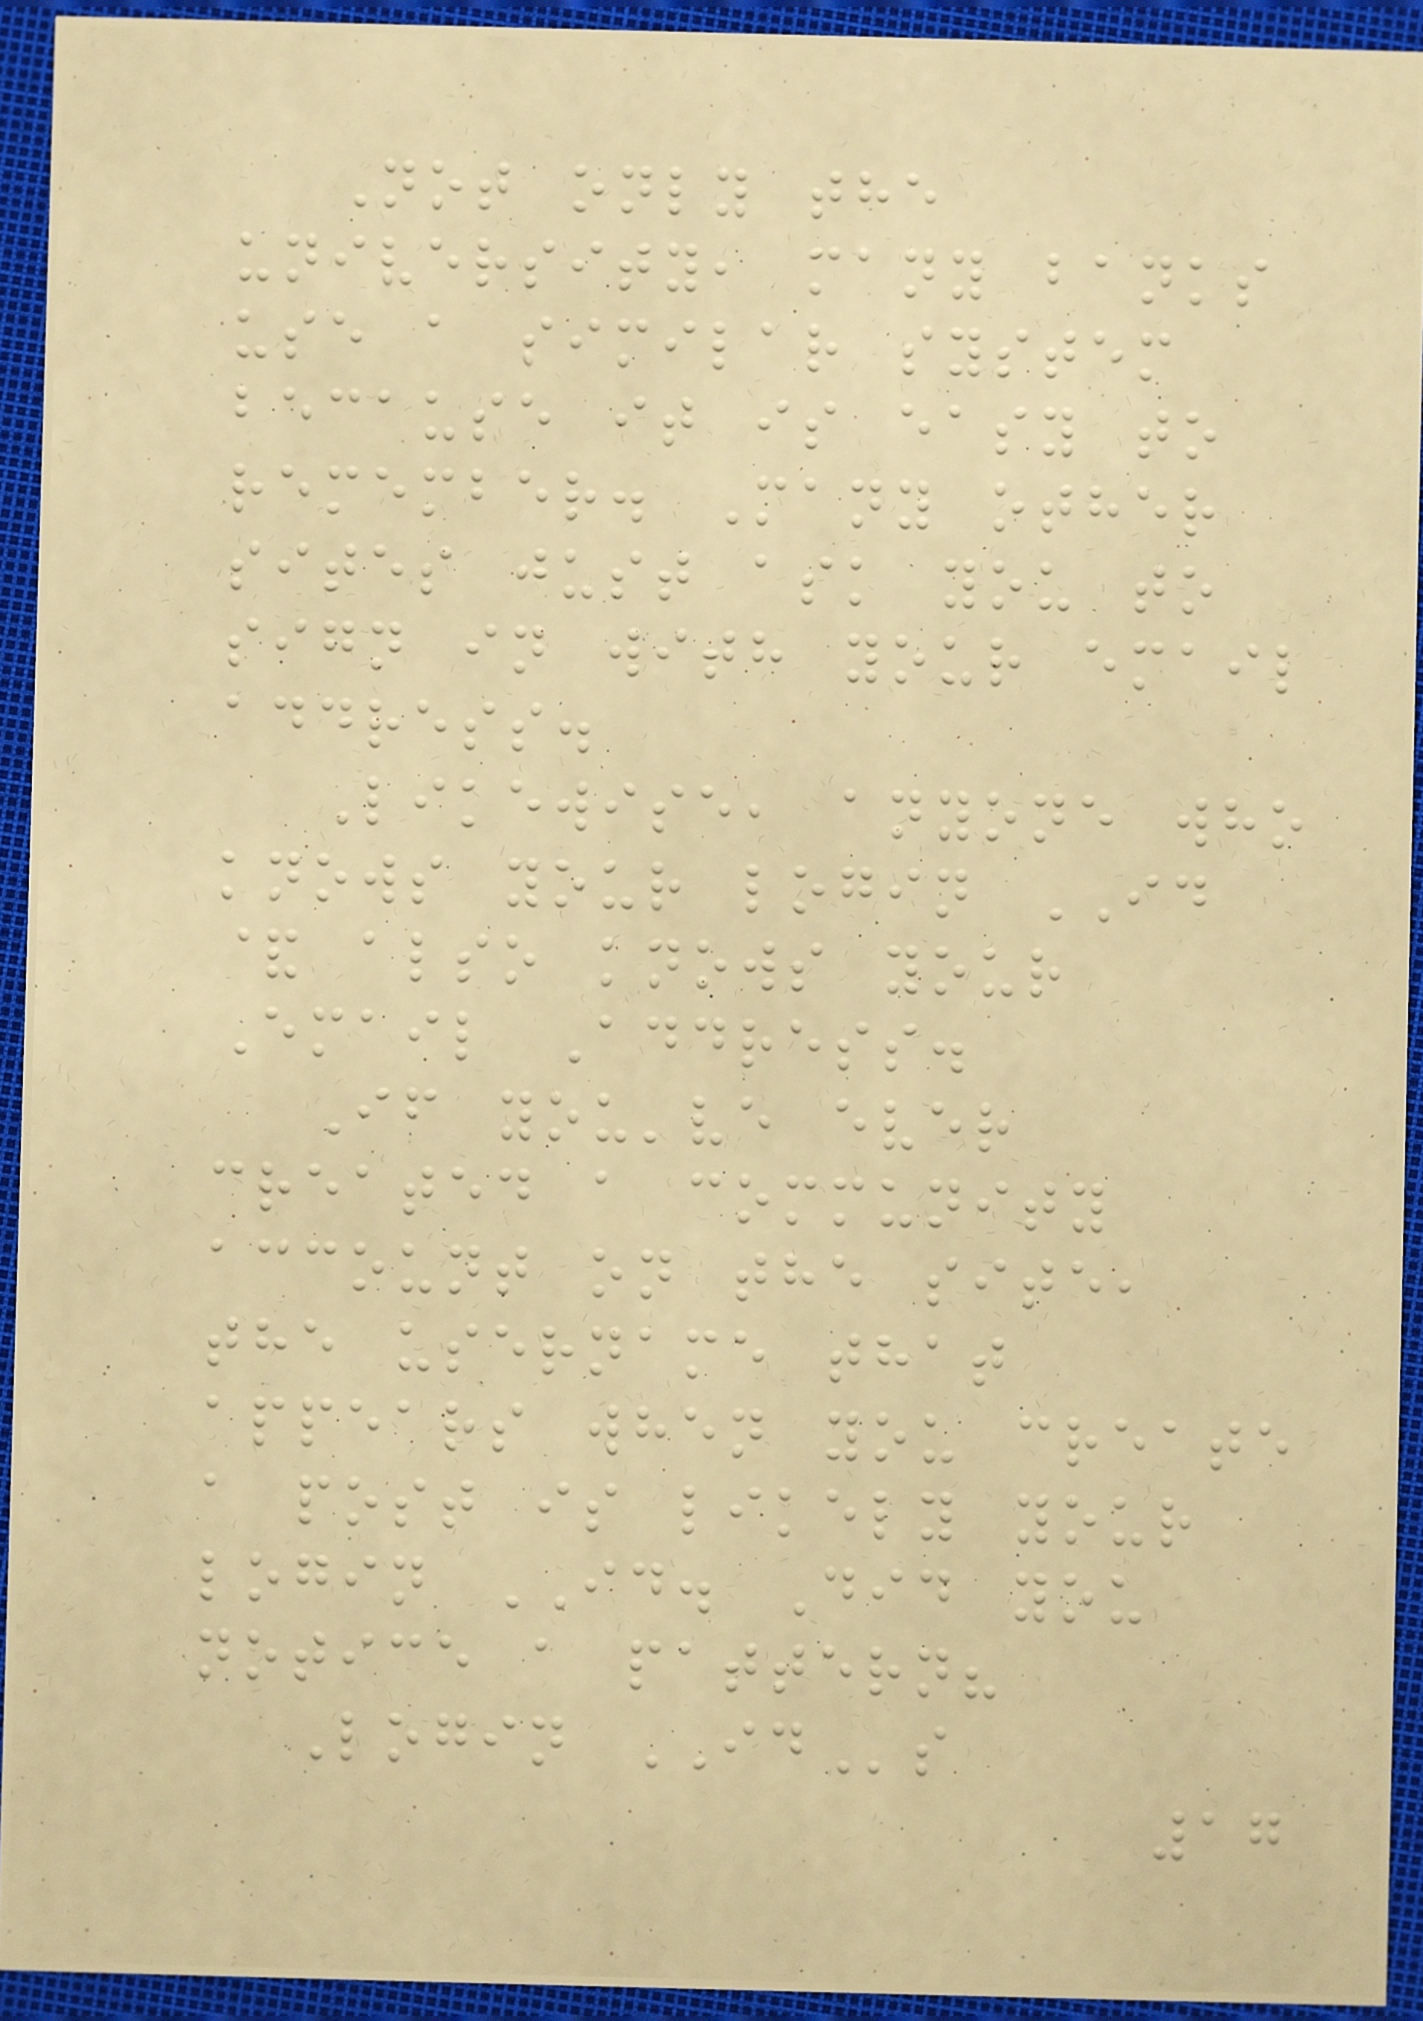Not only the
university, many banks
use a similar system
because it is easy to
remember. Many other
sites just ask you to
sign in with your email
address.
Likewise, anyone who
knows your login ID
& also knows your
Email Address.
If you've ever
created a community
account on the site,
the username that
appears when you create
a post is likely your
login ID. Did you
notice a pattern?
Login IDs
17
